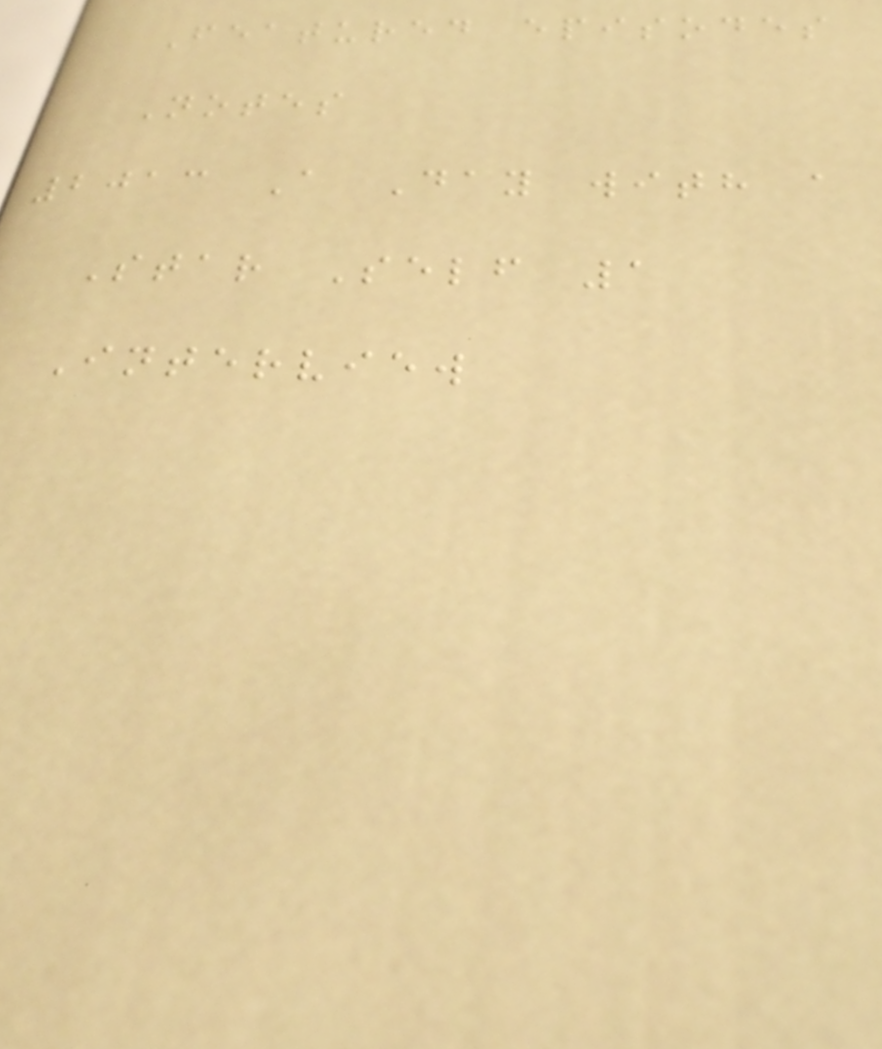Featured episodes
Notes
2013 A Day with a
Star Self 1
Interview
